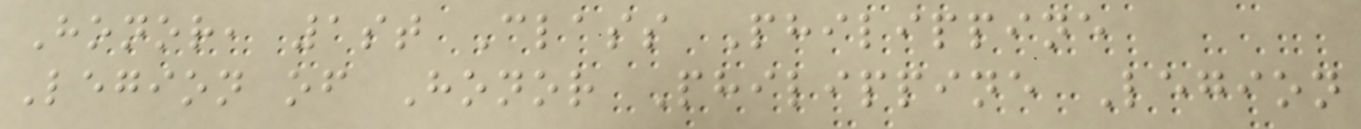Honor, 1st Class Philippine
Legion of Honor Philippine Legion
